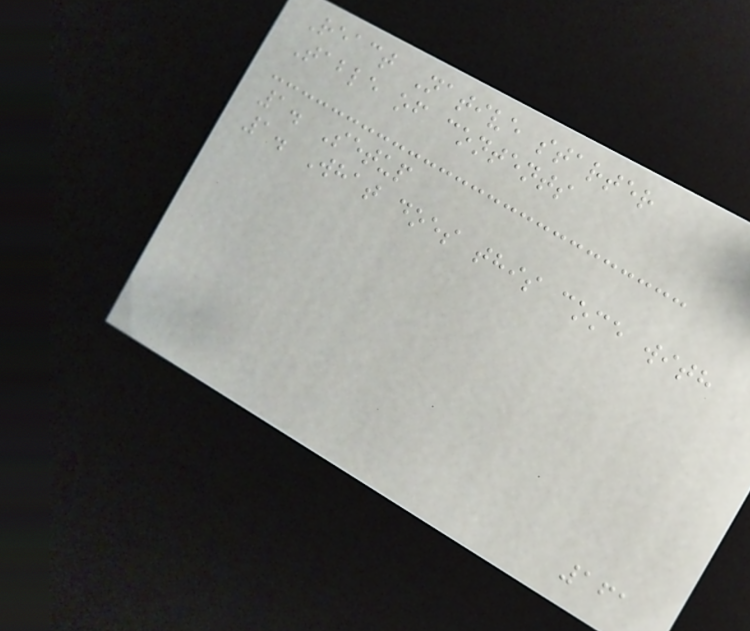React Native starter
Table of contents
1. Setup
1. What does this come with
161
